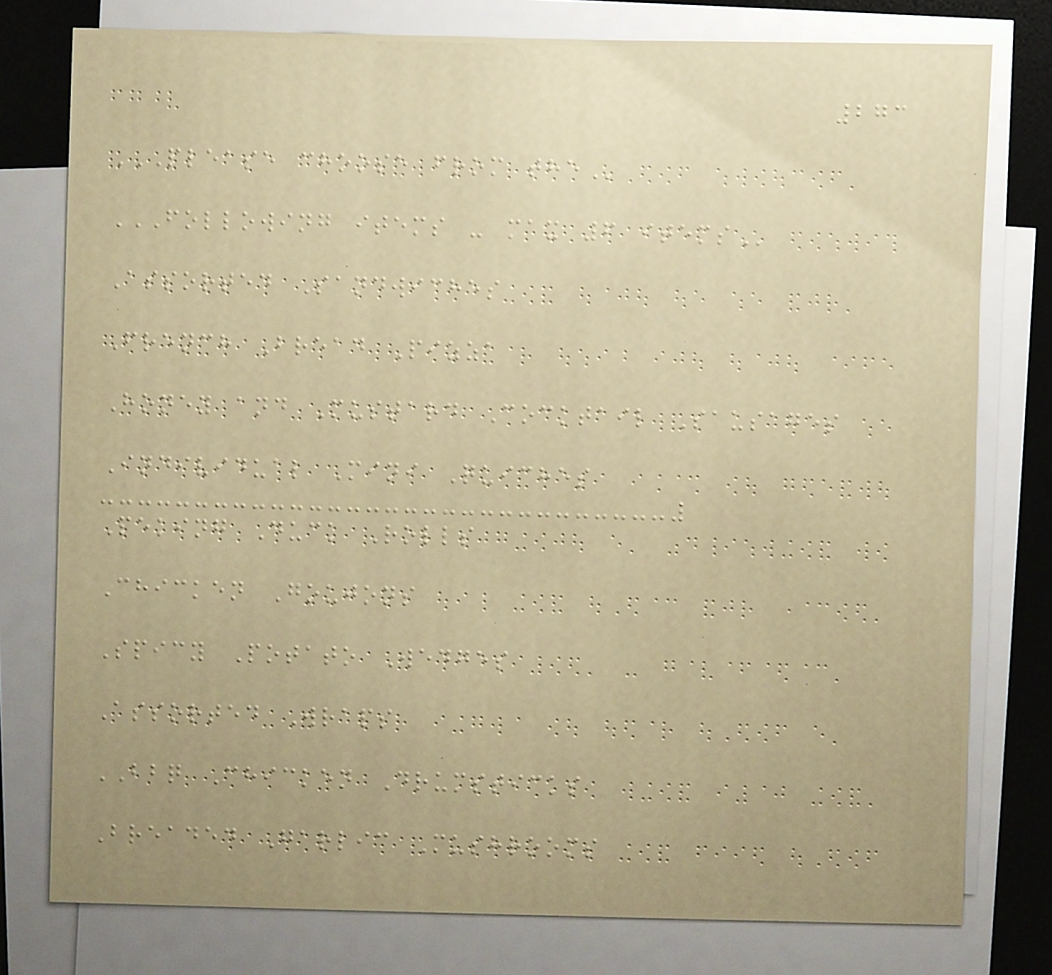273
PLEASE CHOOSE FROM THE
FOLLOWING ITEMS - MAX 6 ITEMS
Assorted Sandwiches
French Bread Pizza
Honey and Mustard Cocktail Sausages
Individual Mini Quiches
Peking Duck Rolls
Chicken Goujons
Spicy Potato Wedges
Assorted Wraps
BBQ Chicken Drumsticks
Breaded Garlic Mushrooms
